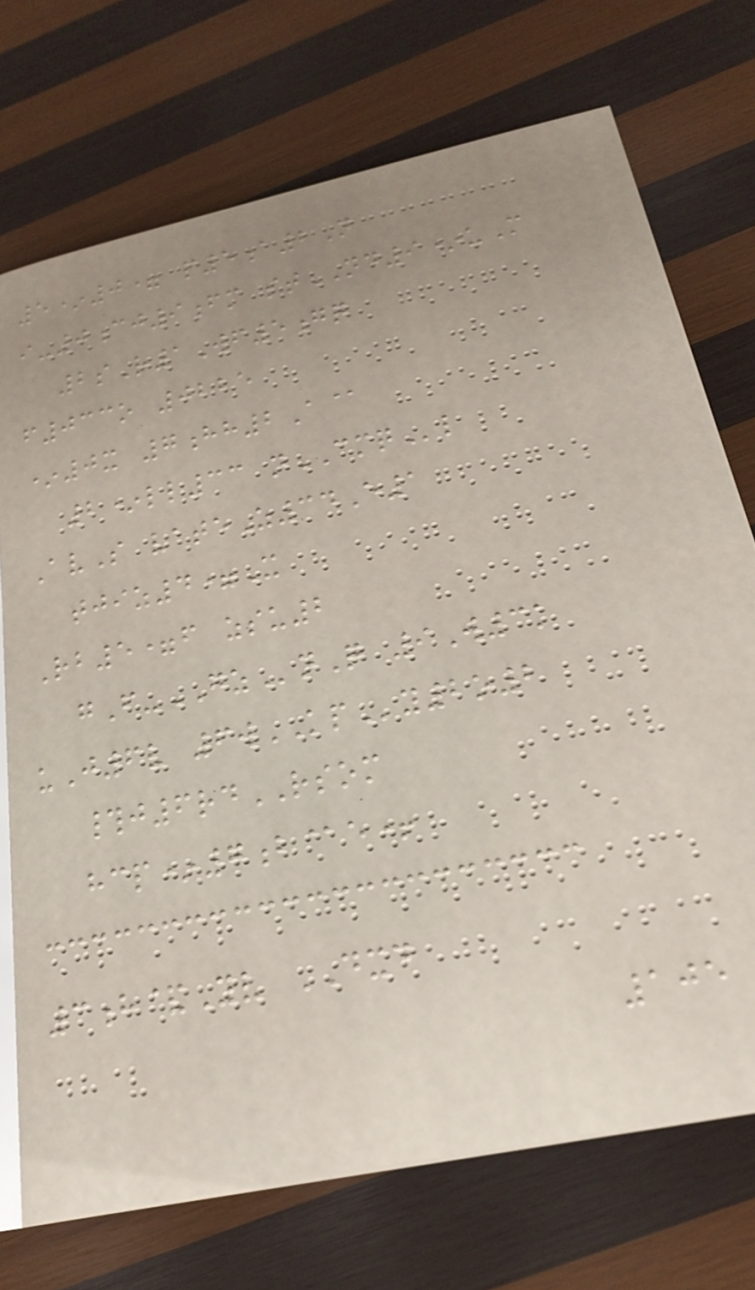5*0= p5a2N
i-0cj9fm stND9*uM
2sR1Wf5gq
f033o 0225
*0x 7hh2A@
2*ll33 nCMQl
AvS vateZ34E1
tjiz4=X
Rb5=f zsu2
gF-GZnQ 9W3k
uJ6v 6wKPy2o2
#j6rdRSOM
hcp*7b@e+
3h&Yv DXD
105
